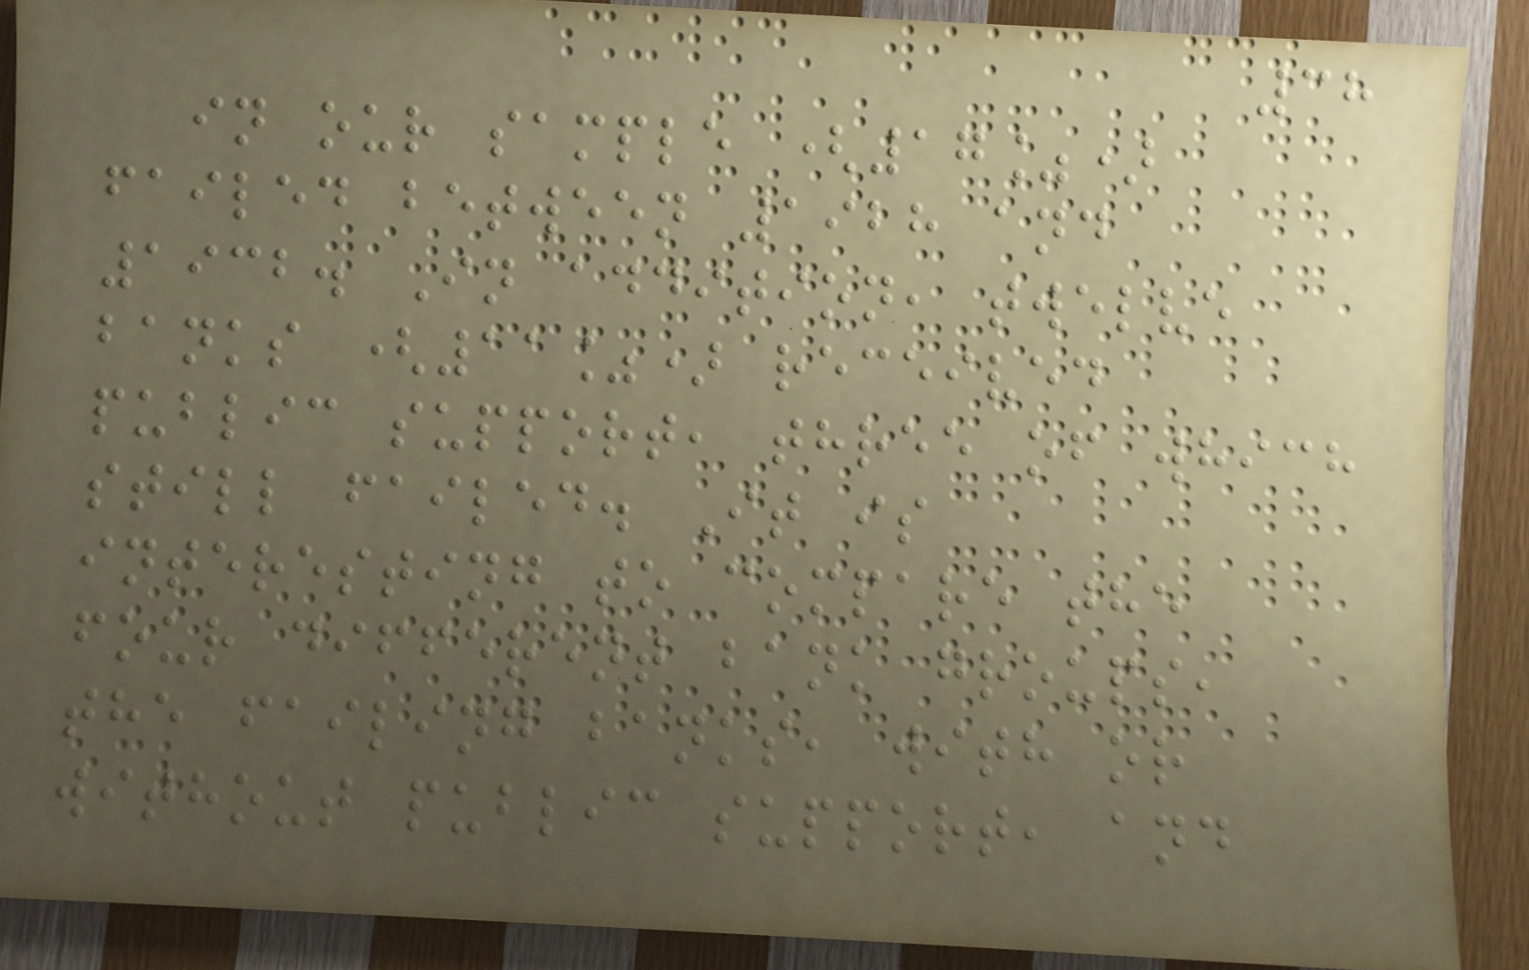38
in our sample (17%)
failed between 1928 and
1932. In addition, twelve
banks (11%) received
public support, three of which
still failed. It is
interesting to compare the
four different bank groups,
the failing banks, with or
without public support, and
